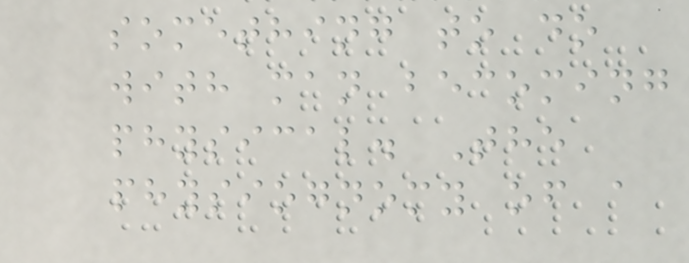something to do
with man becoming
physical. The
physiognomy of a
